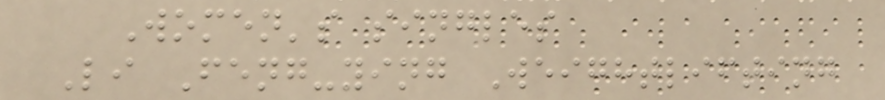Women's singles
Li Feng-ying Weightlifting
